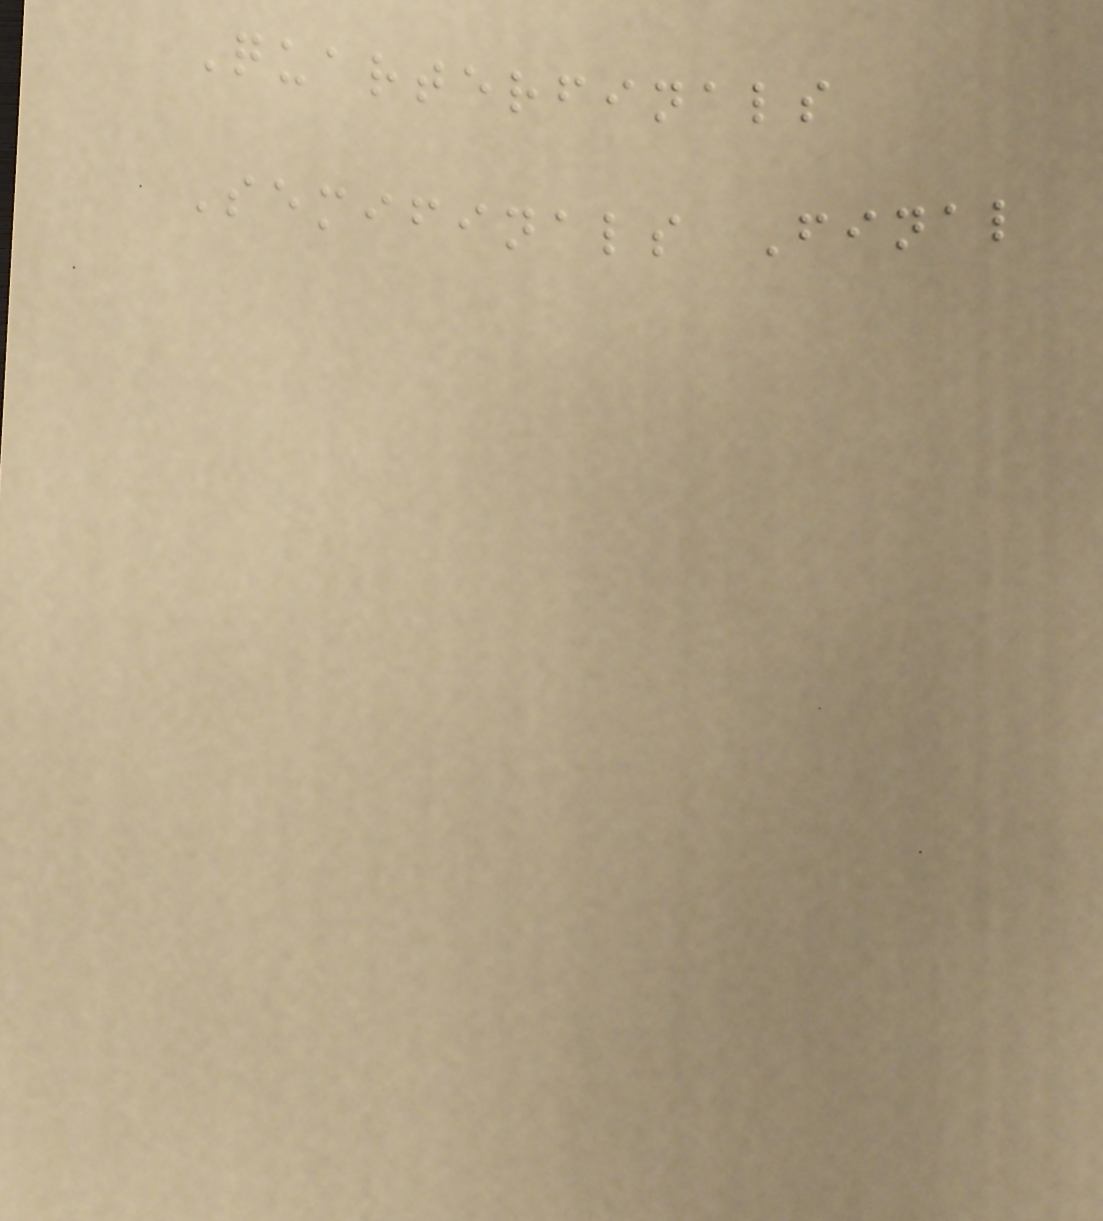Quarterfinals
Semifinals Final
